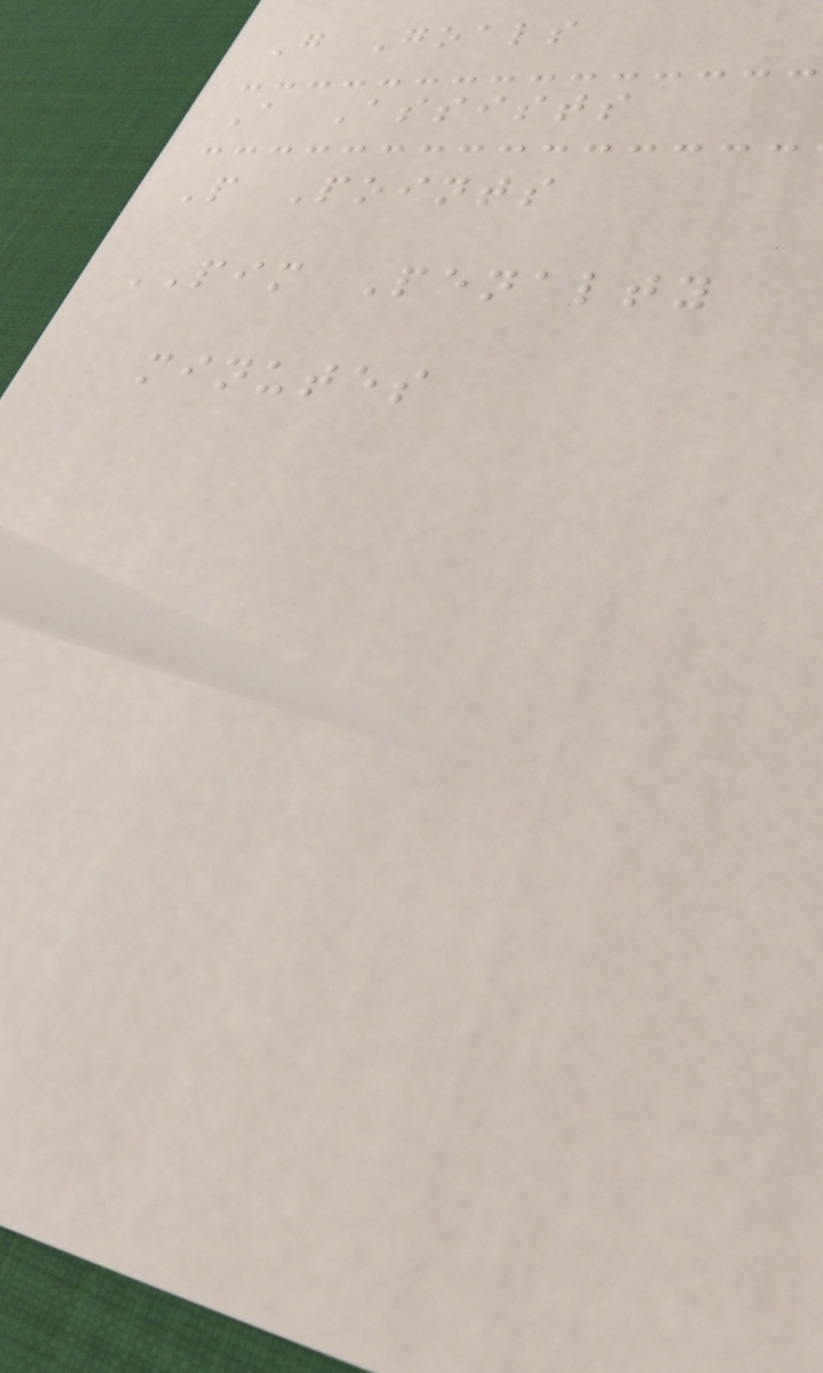G Goals
A Assists
P Points
PIM Penalty
minutes
